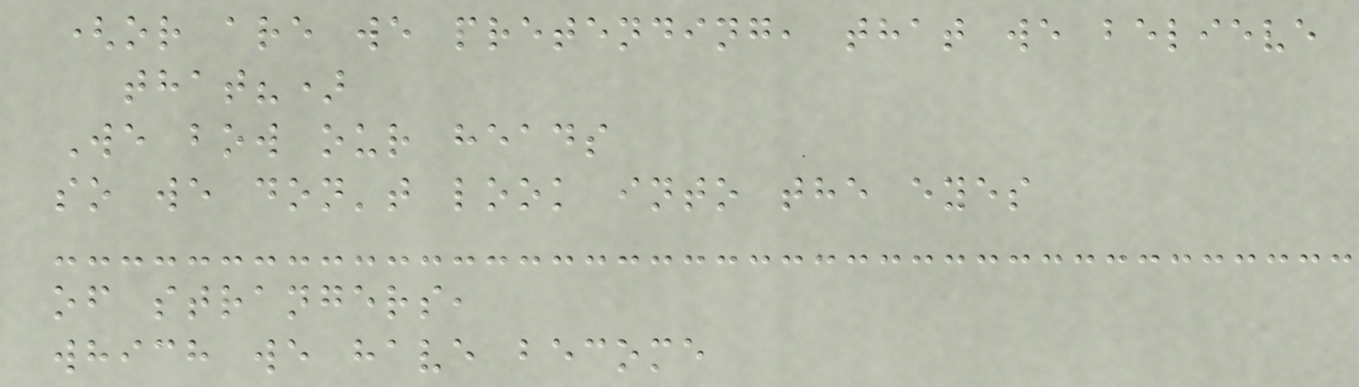(or are we pretending, that we believe
that?)
We bow our heads
so we don't look into the eyes
of strangers,
which we have become
